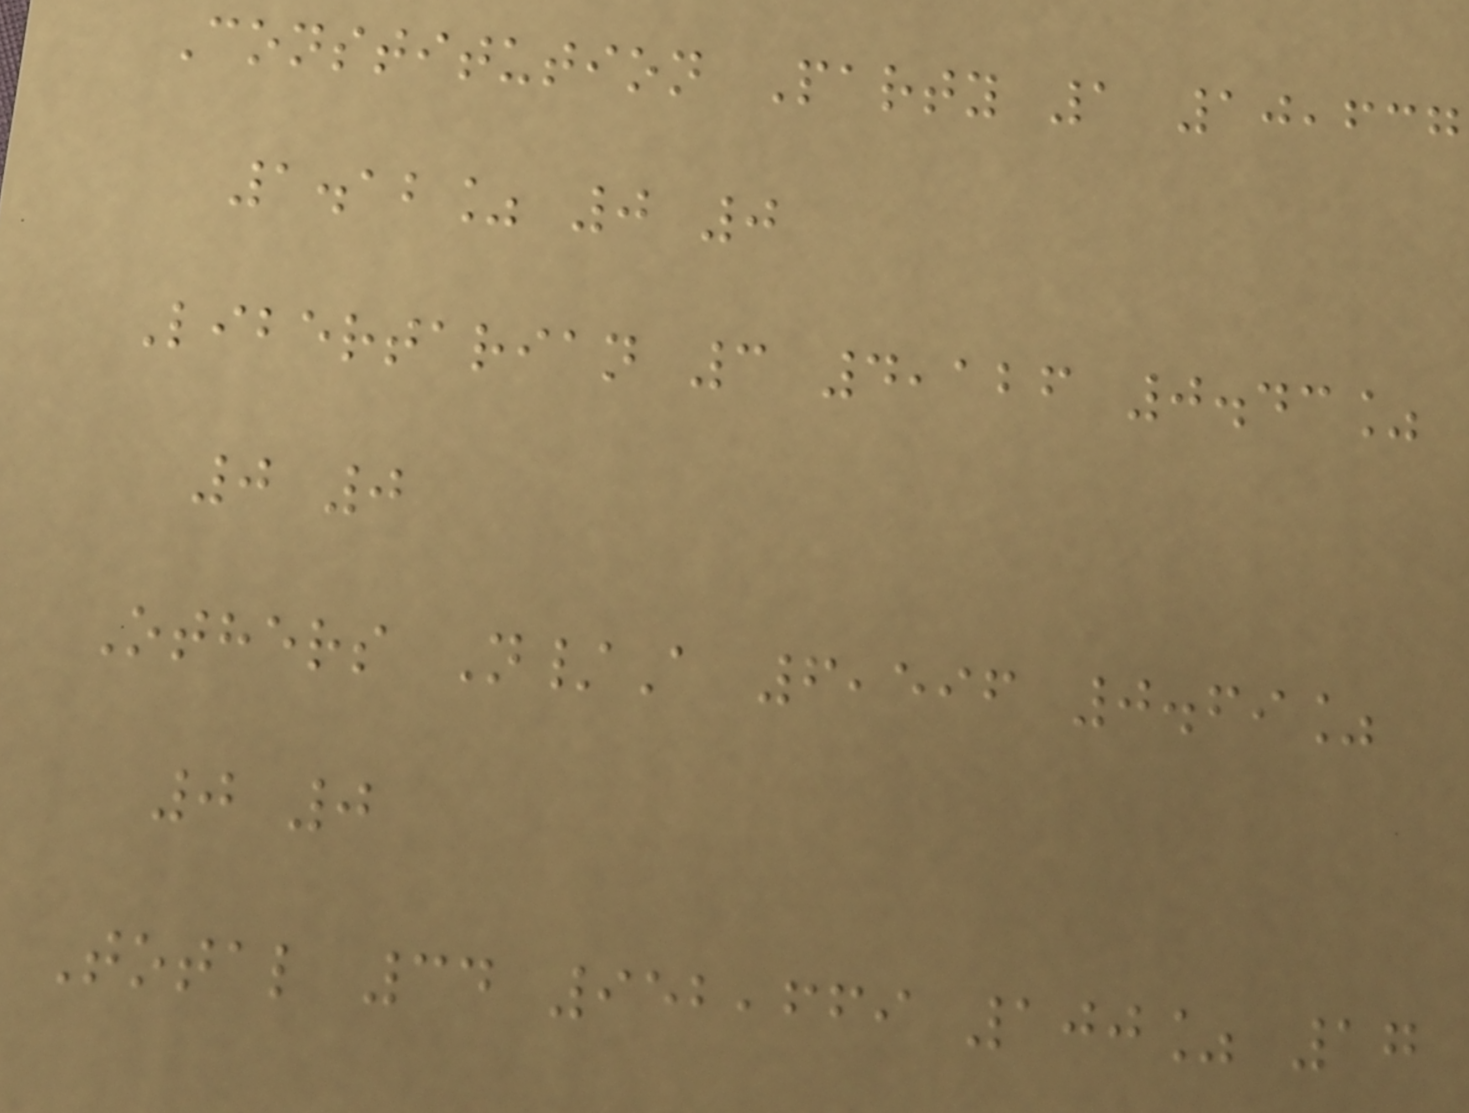Constitution Party 1 10,637
1.12% 0 0
Libertarian 3 4,126 0.43%
0 0
Others N/A 6,596 0.69%
0 0
Total 34 952,669 100% 17
